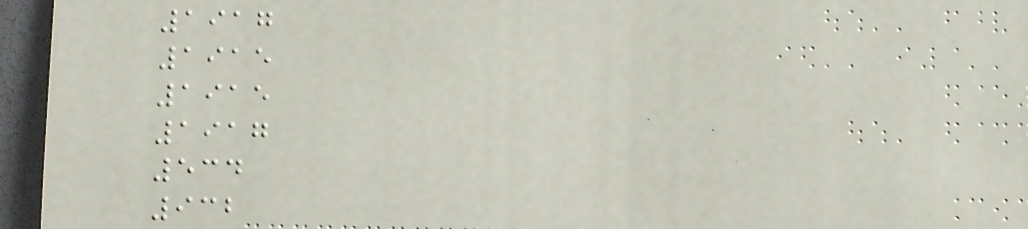1917
1915
1915
1917
534
932
